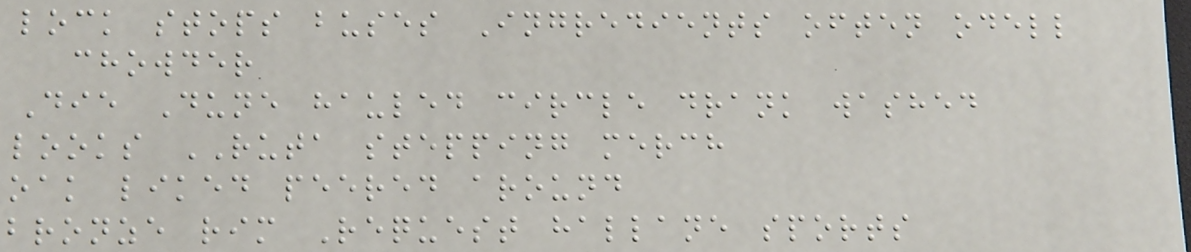lock stops buses Ingredients often odell
chowder
Die Dune hauled circle drank washed
looks RUTA stepping merch
oak liked peered around
bronze rim Request hallane sports
